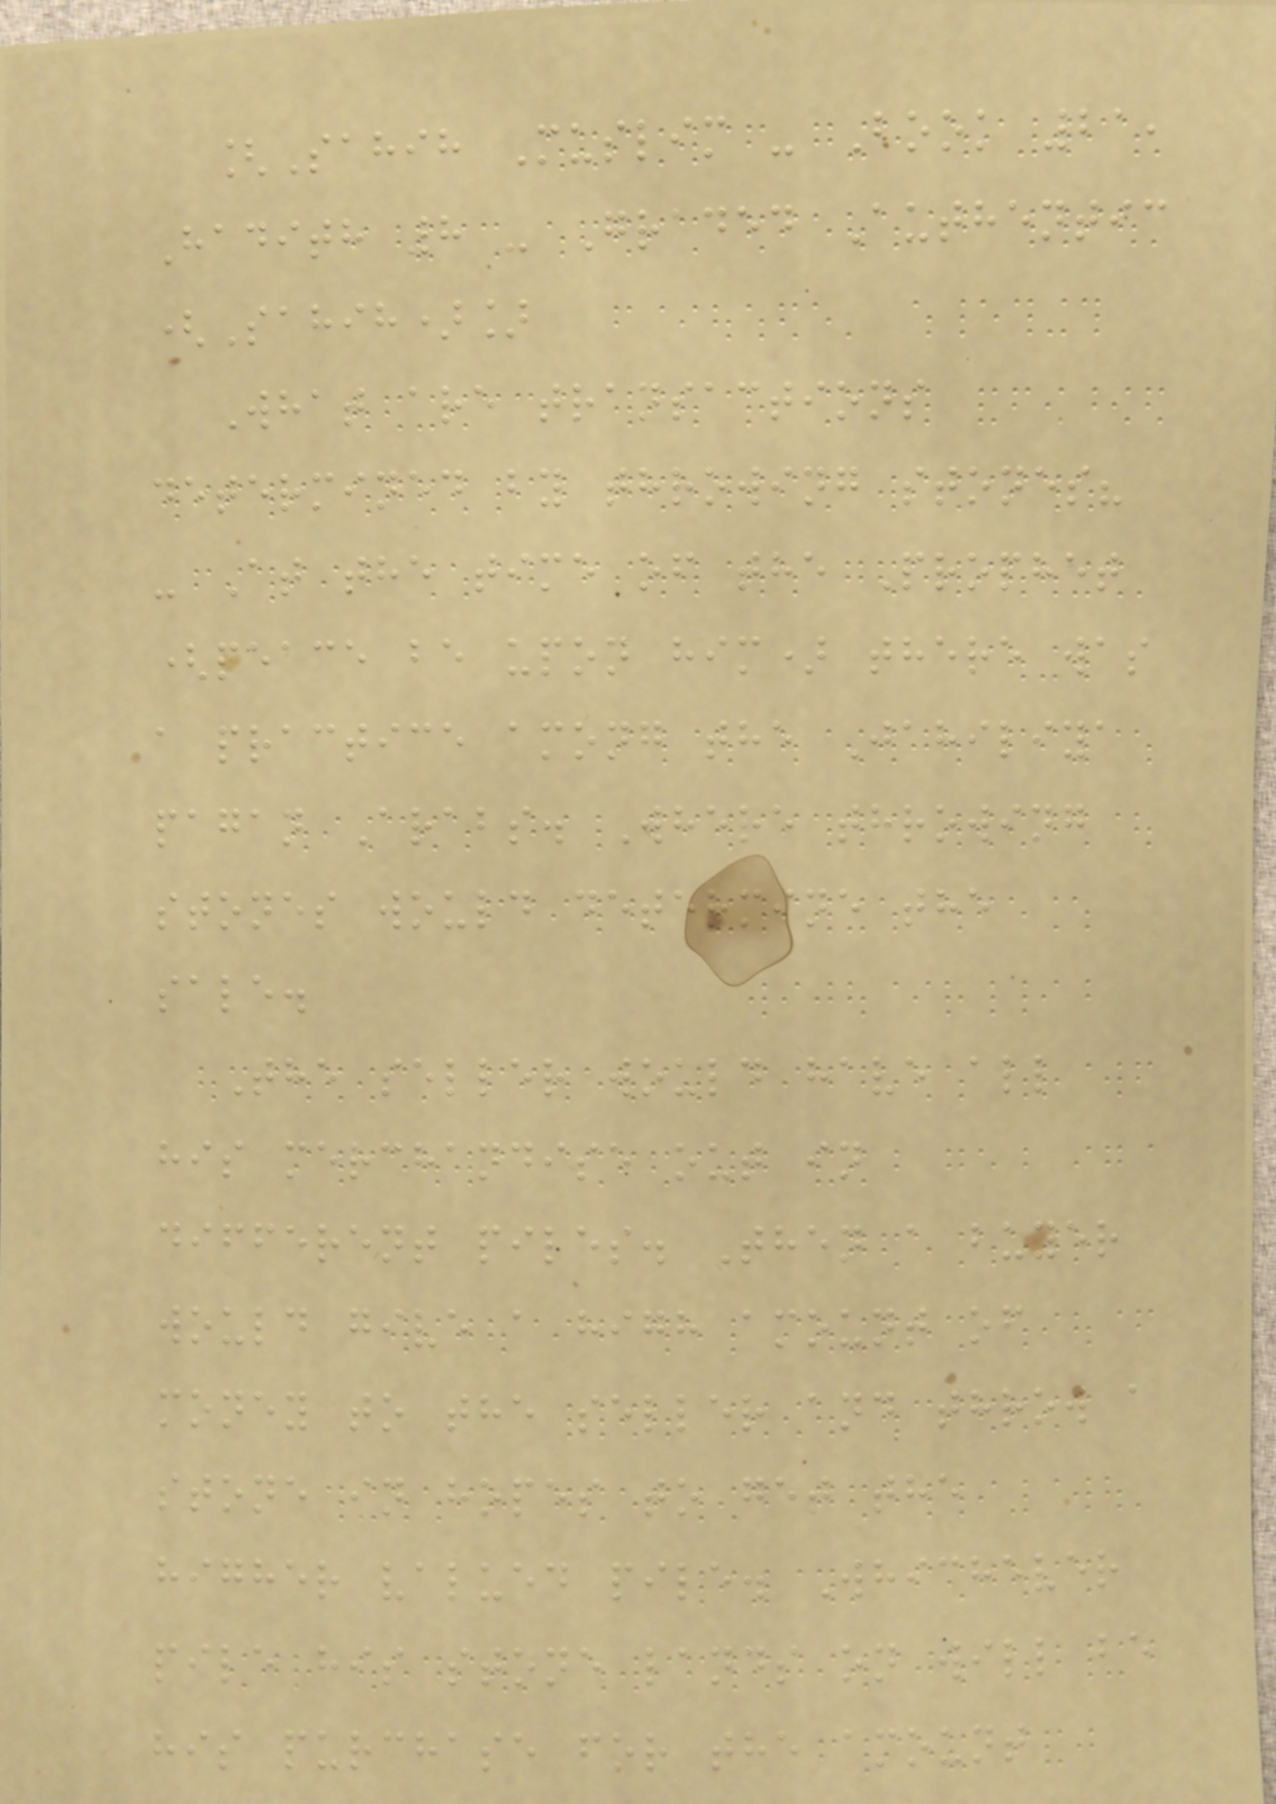[Sahih Muslim - Book 21,
Hadith 8 - Graded Authentic
(Sahih)]
What are transactions
determined by throwing stones?
- At the time of the Prophet
(peace be upon him) there was
a practice among the Jahiliya
pagan Arabs. Where throwing
stones would determine the
sale.
The seller would have all
his merchandise out in
different piles. Then a buyer
would give a high amount of
money to the seller and throw a
stone in hopes to get the
higher valued pile. Whichever
pile his stone lands on will be
his purchase for the amount
